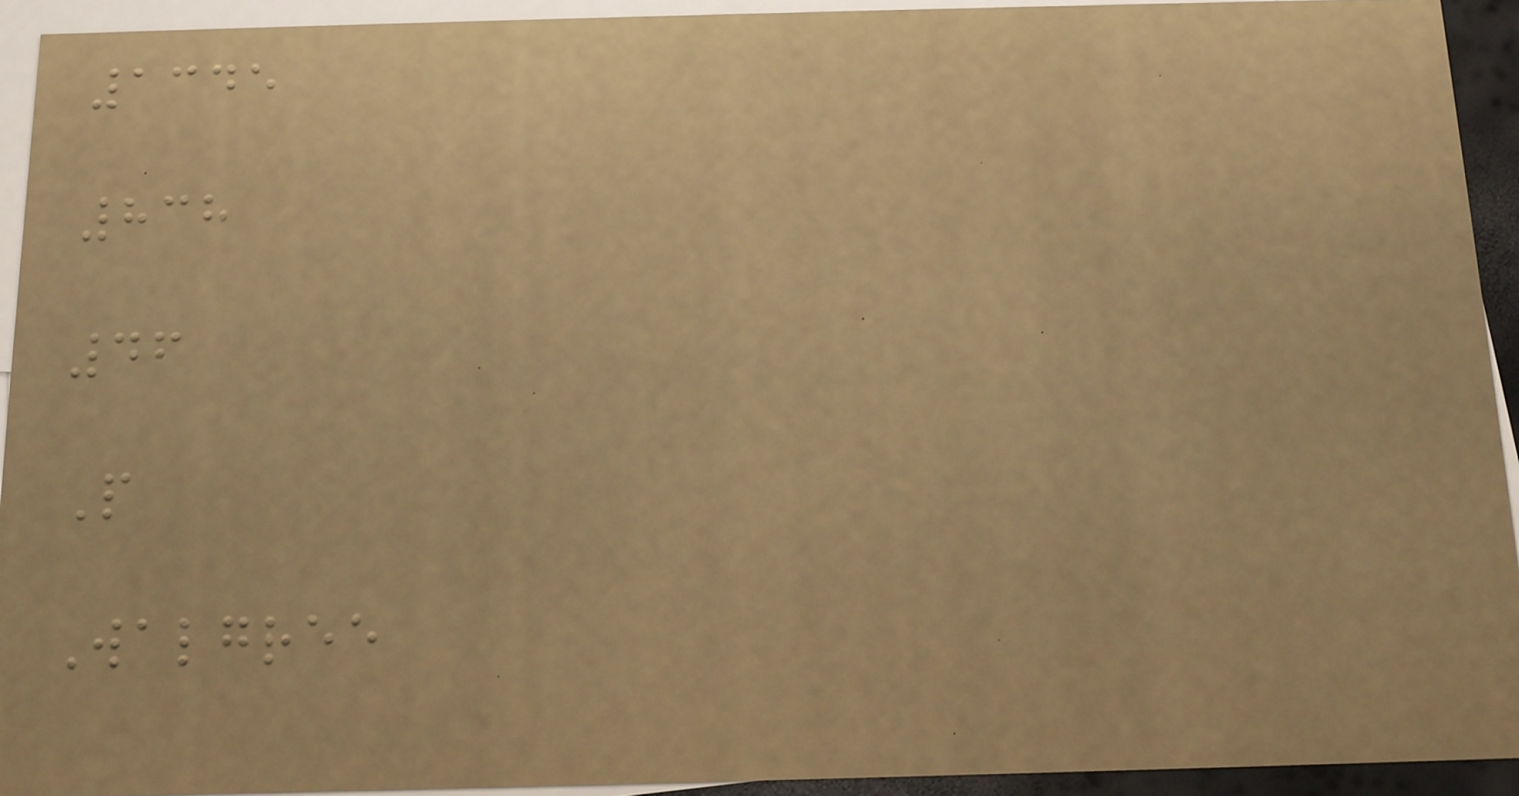1345
838
46
P
Walgree
